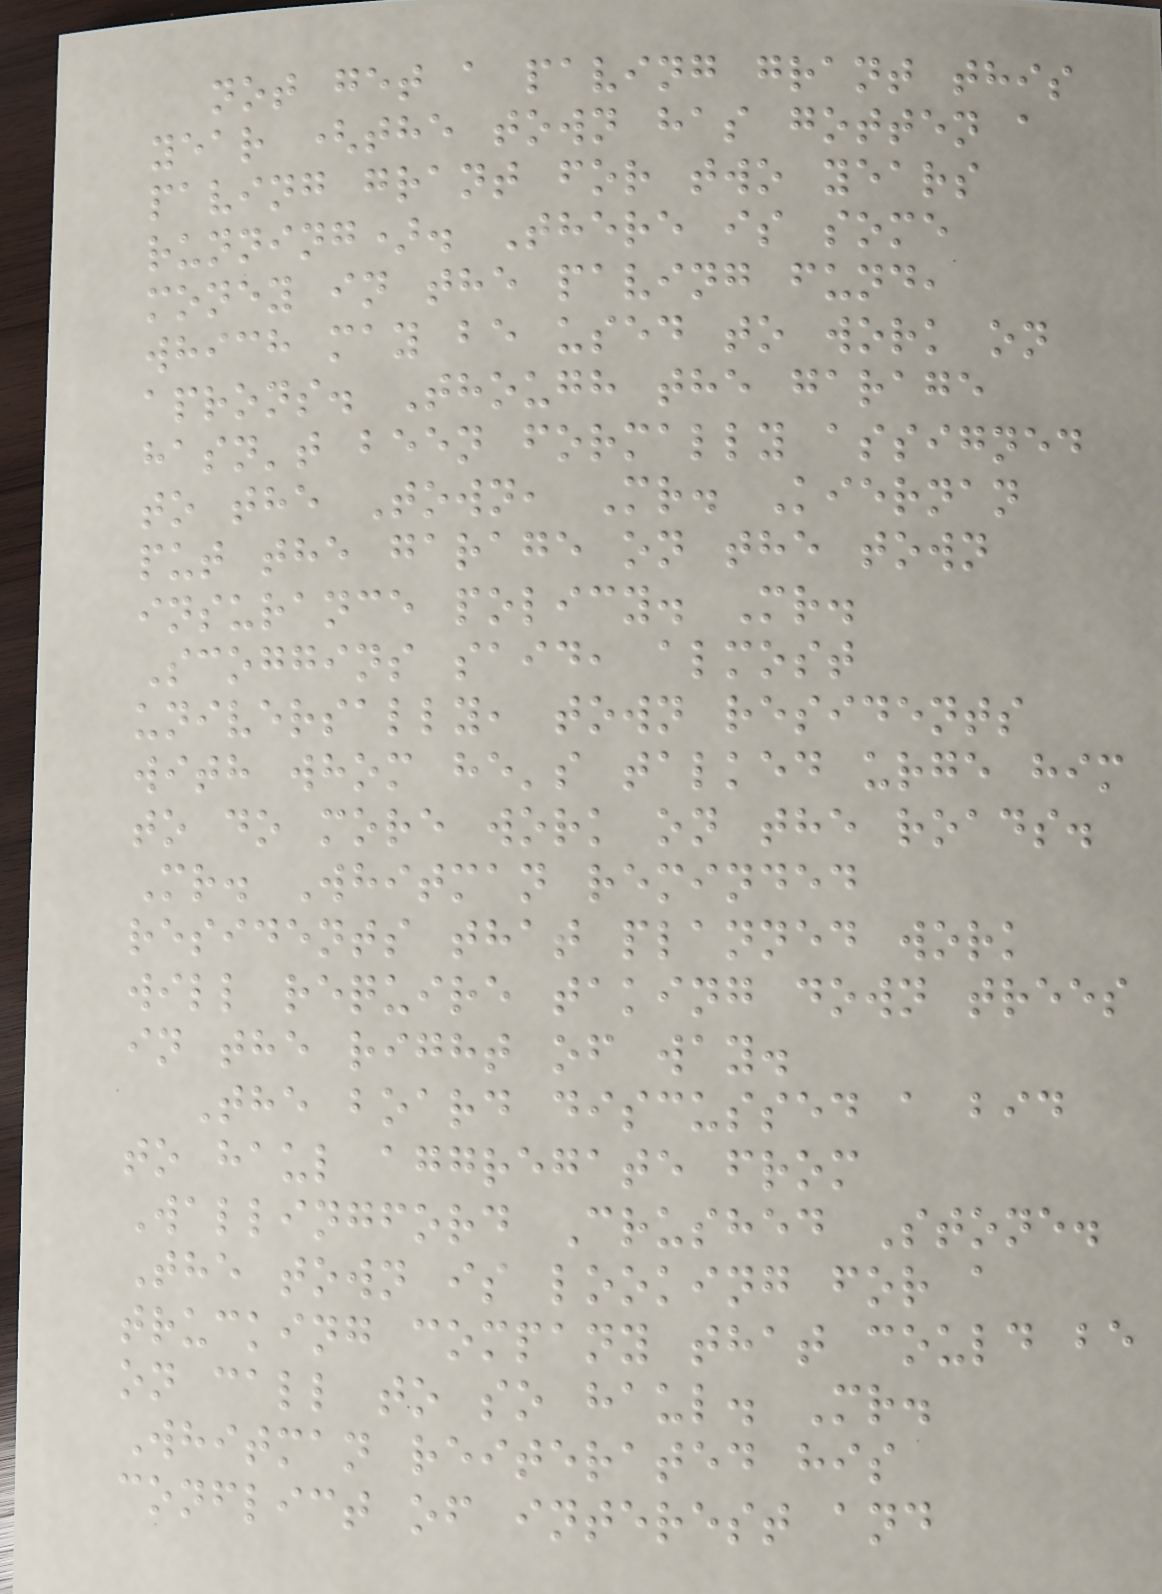not get a paving grant this
year (the town has gotten a
paving grant for two years
running). There is some
money in the paving fund,
which may be used to work on
aprons. Though the garage
hasn't been formally assigned
to the Town, Mr. Kiernan
put the garage on the town
insurance policy. Mr.
Scoggins said, almost
universally, town residents
with whom he's talked urge him
to do more work on the roads.
Mr. Whitman reminded
residents that planned work
will require taking down trees
in the right of way.
The board discussed a bid
to haul aggregate from
Wallingford Crushed Stone.
The town is looking for a
trucking company that could be
on call to so haul. Mr.
Whitman reiterated his
conflict of interest and
